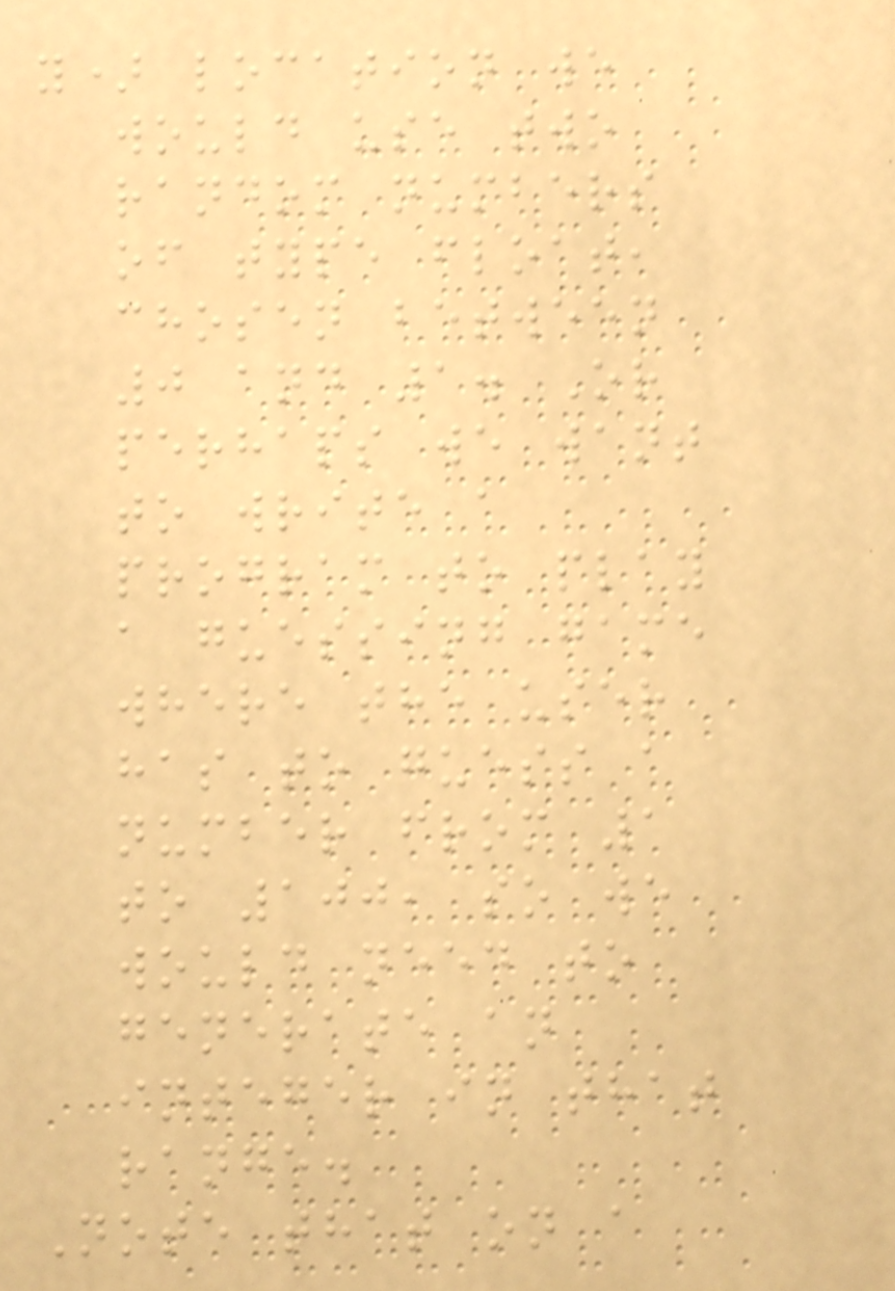y) location we
would use two
random numbers
of type float,
chosen between
0 and 1. Or
perhaps we want
to write a
program to play
a guessing game
where the user
has to guess a
number from 1
to 100, so we
would need to
generate an
integer in that
range.
Note that on a
